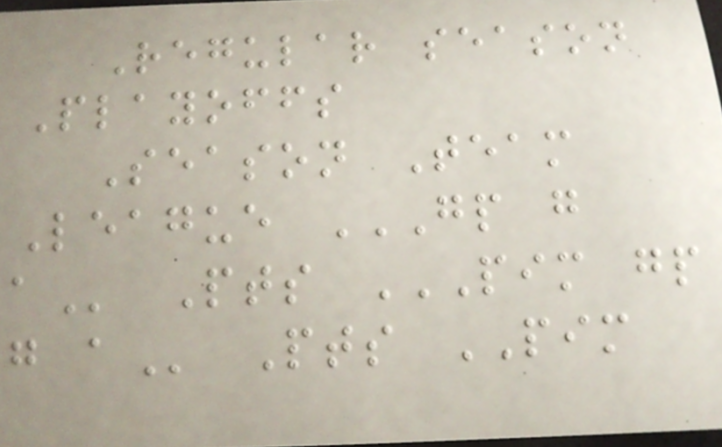Regular season
Playoffs
Season Team
League GP G
A Pts PIM GP
G A Pts PIM
